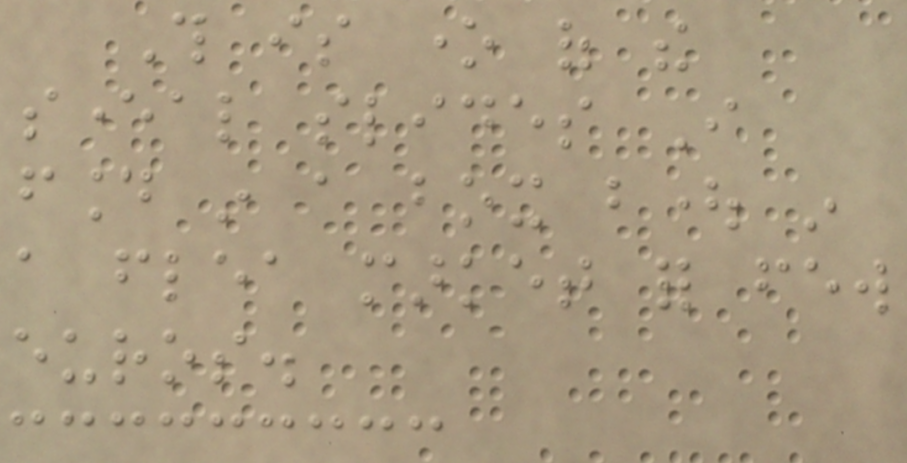This is one of the
several slides I
found in a box bought in
a flea market for few
euros.
